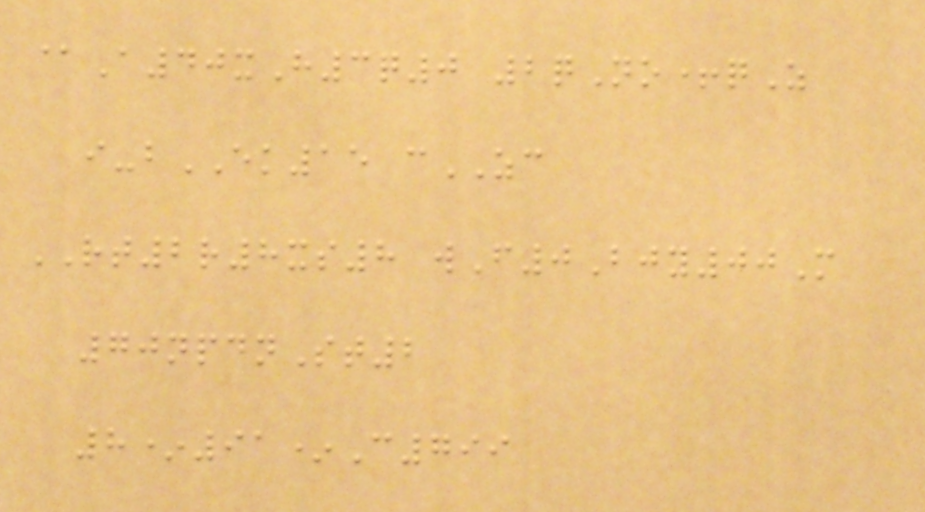@A40xH3q0 2qNo+qZ
i-bEK15 cZC
RT2r8xs8 wF0Bjy00M
70npdnSt2
8*91*C799
